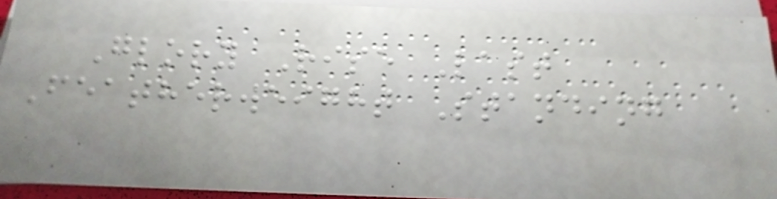Glory Rise Last
Featherweight Standing
